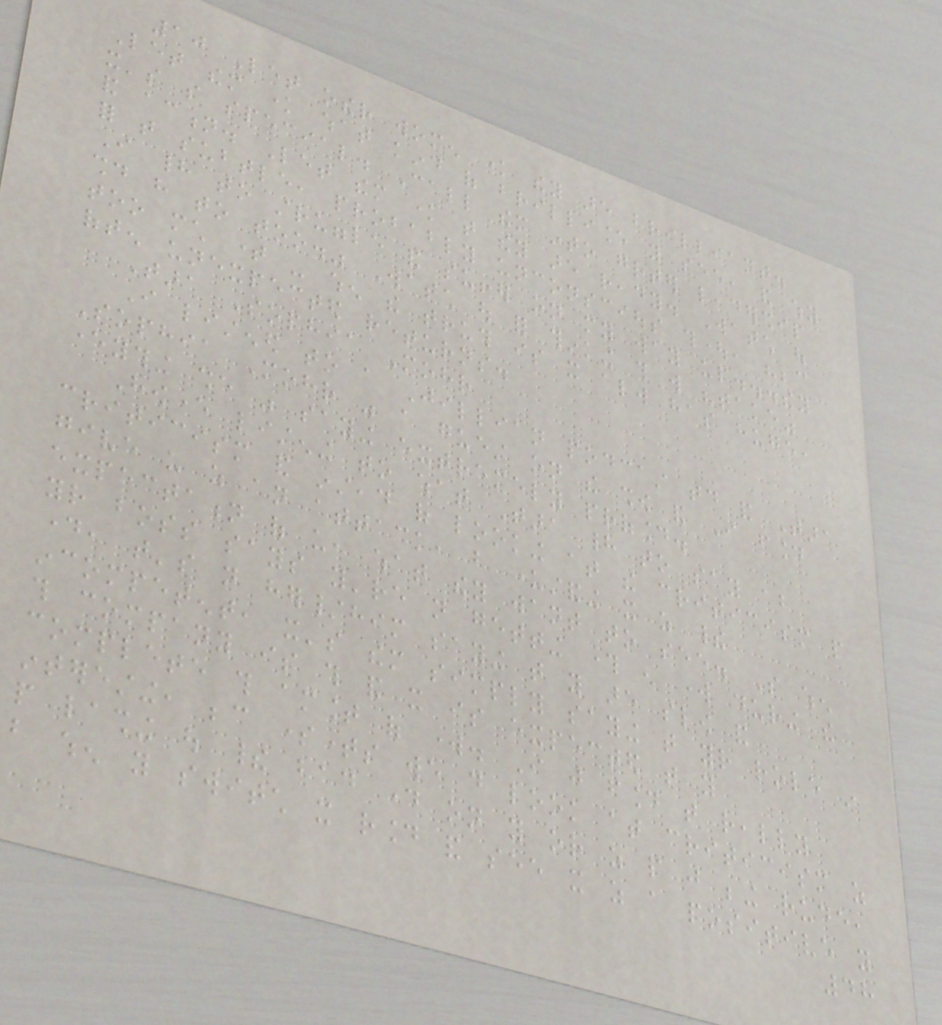10 Let other women know they are brilliant.
Let them know what kind of brilliance you see, and why
it's so special. Call them into greater leadership
and action. Let them know that they are ready. Watch out
for that subtle, probably unconscious thought, "because
I had to struggle and suffer on my way up...they
should have to too." Watch out for thinking this will "take"
too much time - when the truth is it always has huge,
often unexpected returns.
Tara Sophia Mohr
I listened to a Jillian podcast today and Tara
Sophia Mohr was a guest on the show and I found
everything she was saying extremely profound.
However listening to what Tara had to say about
criticism and instead of looking at the criticism people
give us as an attack, but understanding it as their
expectation of us, what they want to see. So when
your boss says you're not getting through enough work during the
day, that's not her/him saying that you are slow and
incompetent, it's them simply saying that your role in
this company is this and it is expected that you
complete this amount of work. I just found that really
interesting, because sometimes we do look at criticism as
people lashing out their bad day on you or as people just being rude,
but when you switch it round and see it as a positive you
48
